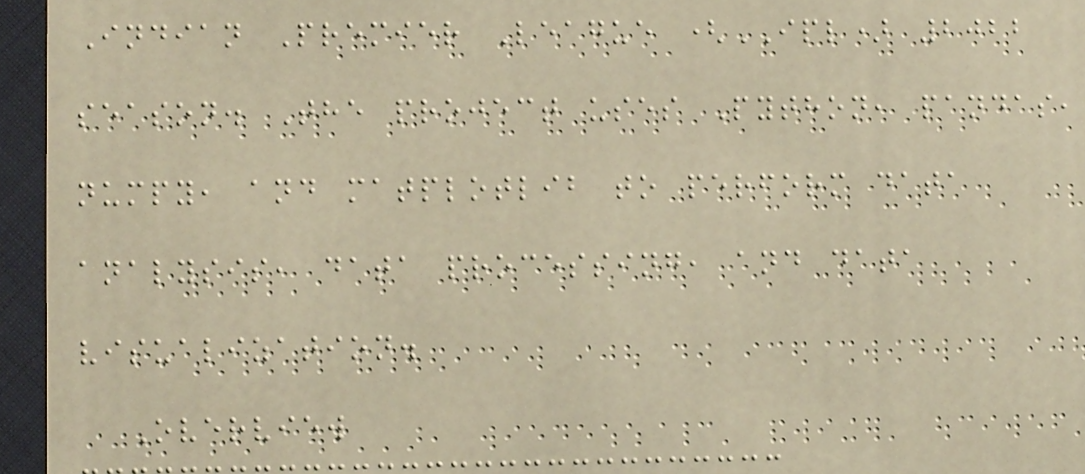Indian Premier League (IPL) 2022
season. The project uses Python, pandas,
numpy, and matplotlib to perform data
analysis, data processing, and data
visualization.
Overview
